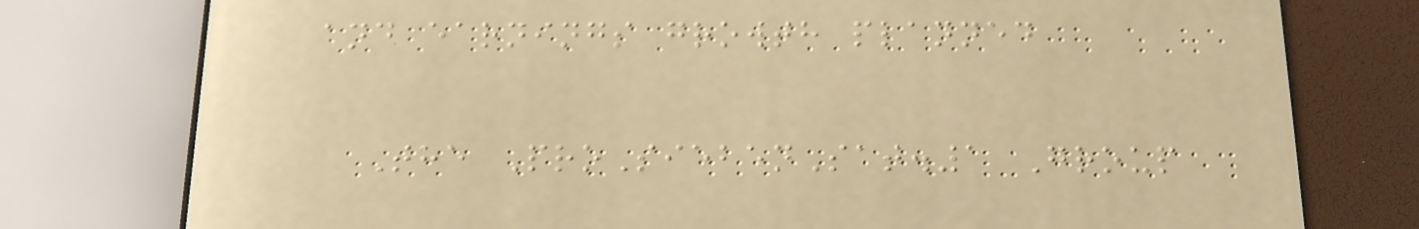and earnings growth planned
The ProSiebenSat.1 Group
